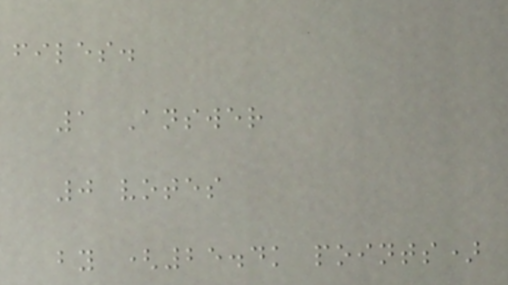files.
1 Answer
0 votes
by (25.4k points)
